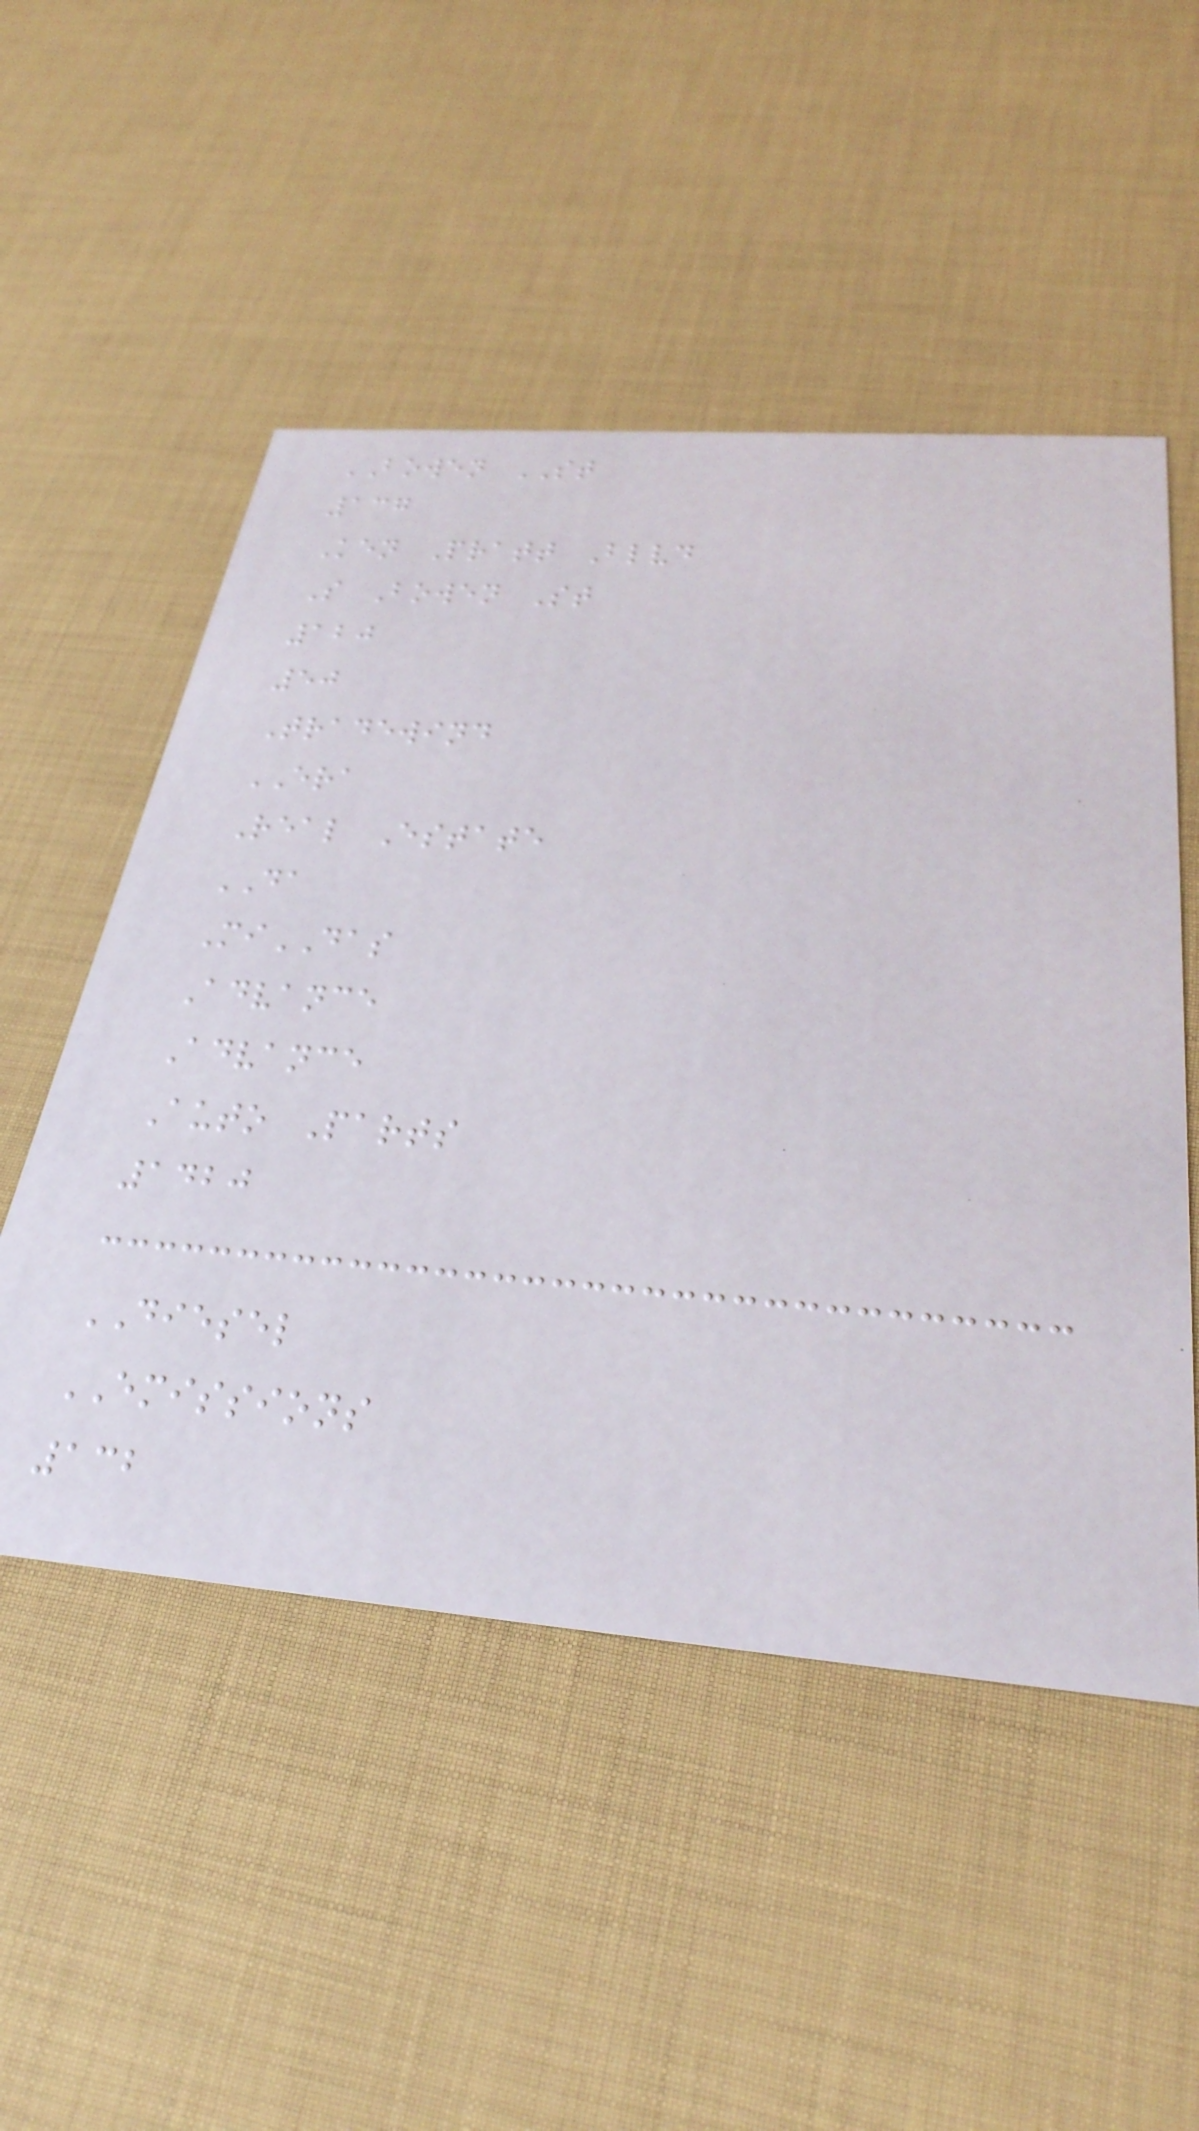BOWEN ST
137
Ken Pratt Blvd
S Bowen St
120
50
Tradewind
ERA
Real Estate
DA
MiDAS
Advance
Advance
Auto Parts
1420
DIESEL
EMISSIONS
132
